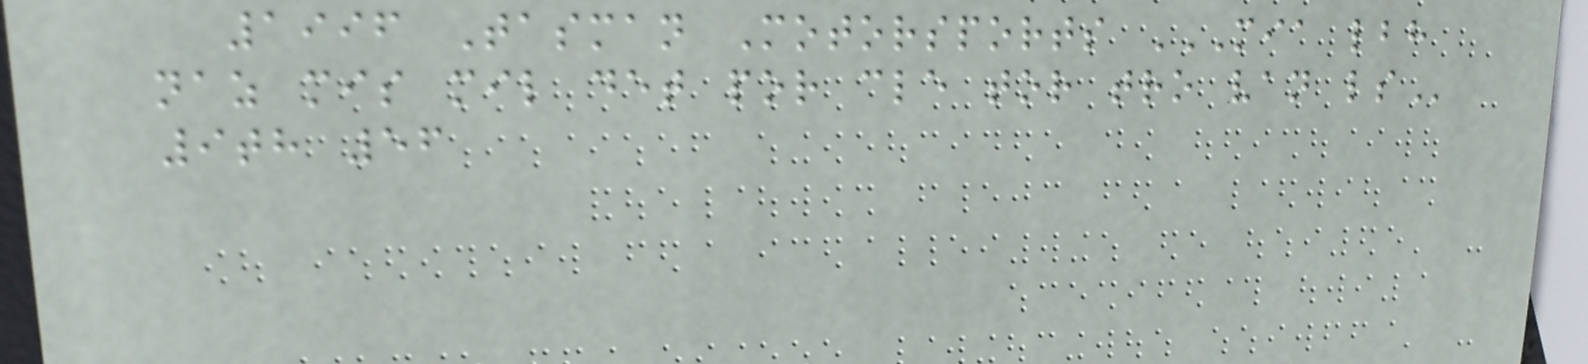1996 Tasman Motorsports MIA LBH
NAZ MIS MIL DET POR CLE TOR TRO VAN LS
9th 56
